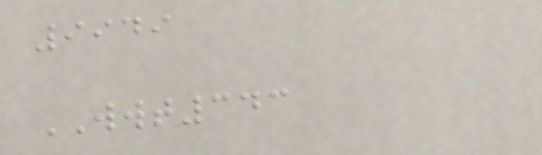9949
WWT343
